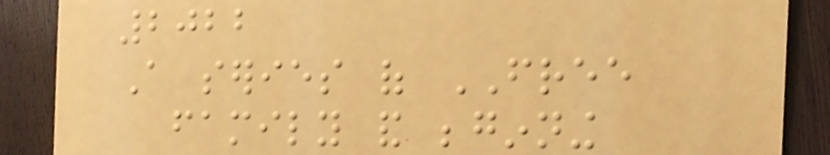2022
A series of FREE
family and beginning
